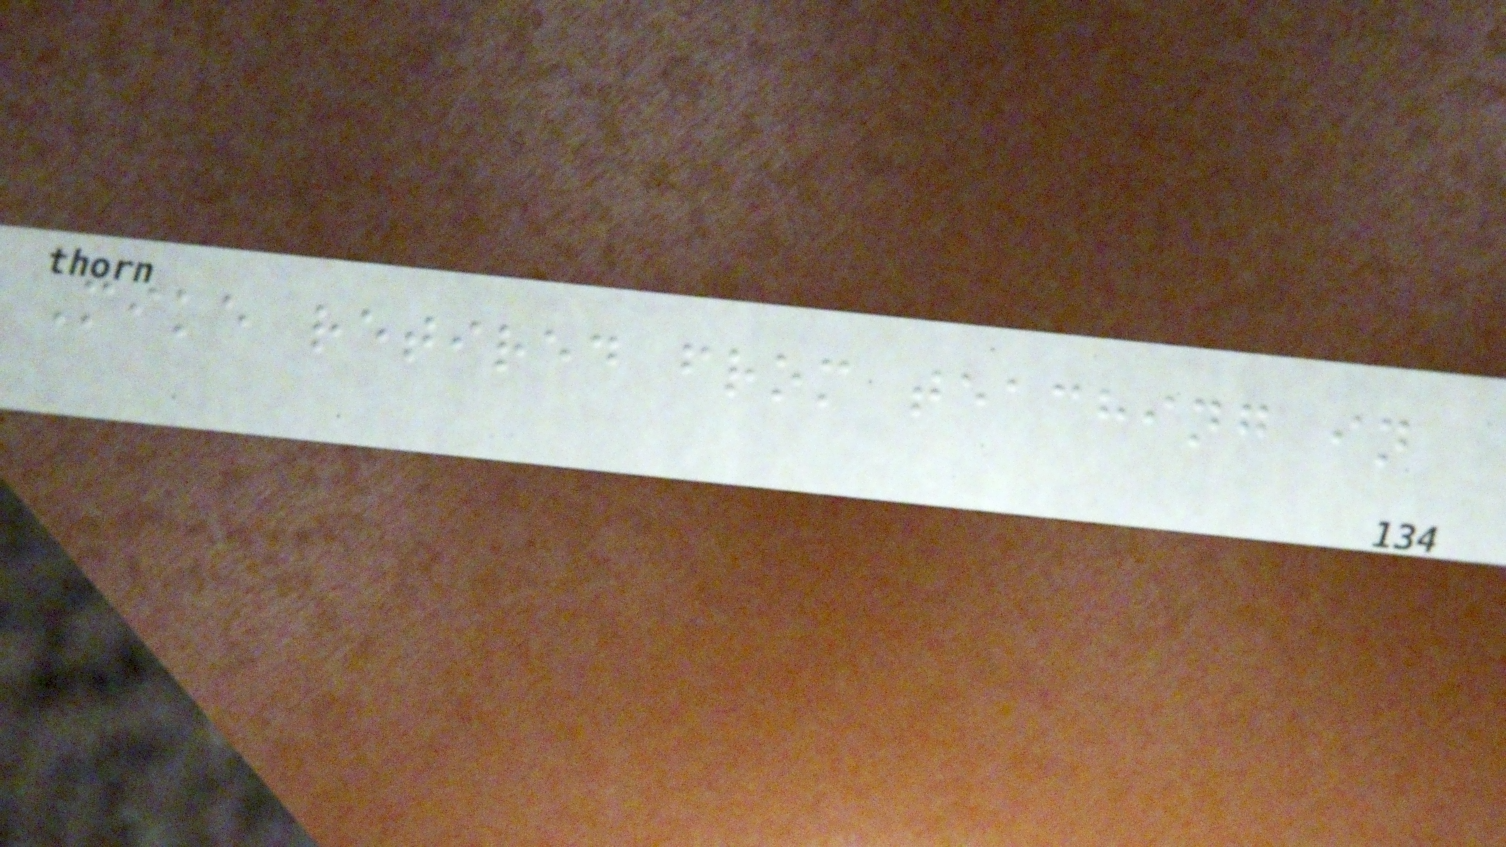Mike retired from teaching in
